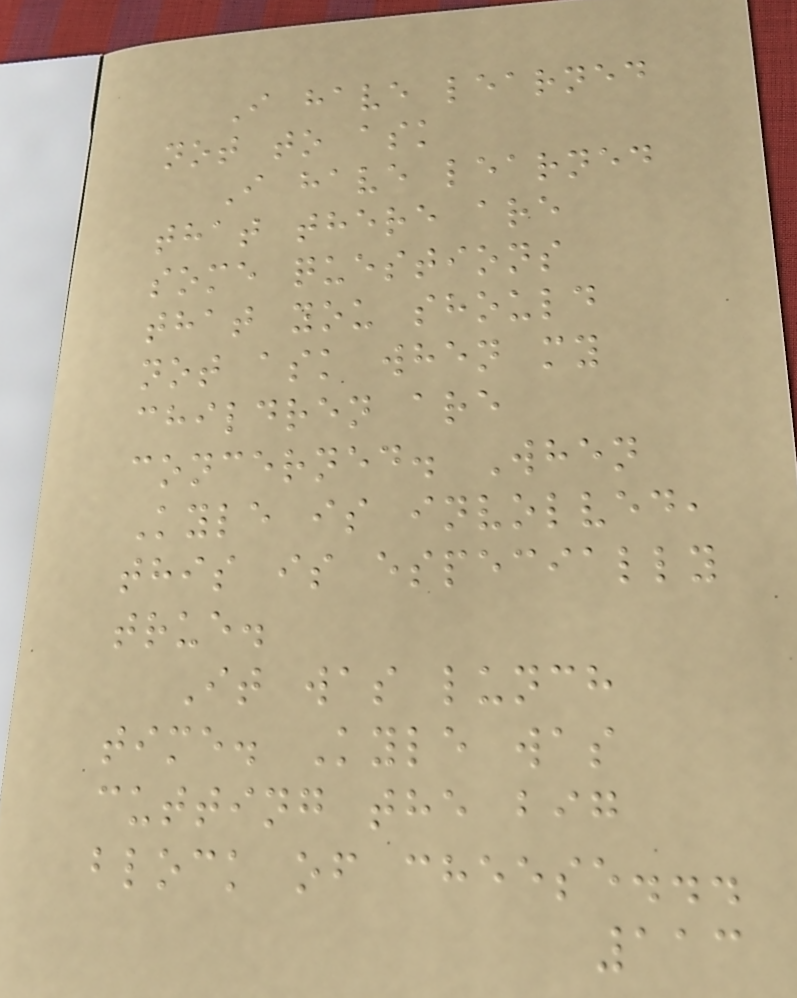I have learned
not to ask
I have learned
that there are
some questions
that you should
not ask when my
children are
concerned. When
Kyle is involved,
this is especially
true.
It was lunch
time. Kyle was
cutting the big
block of cheese...
113
